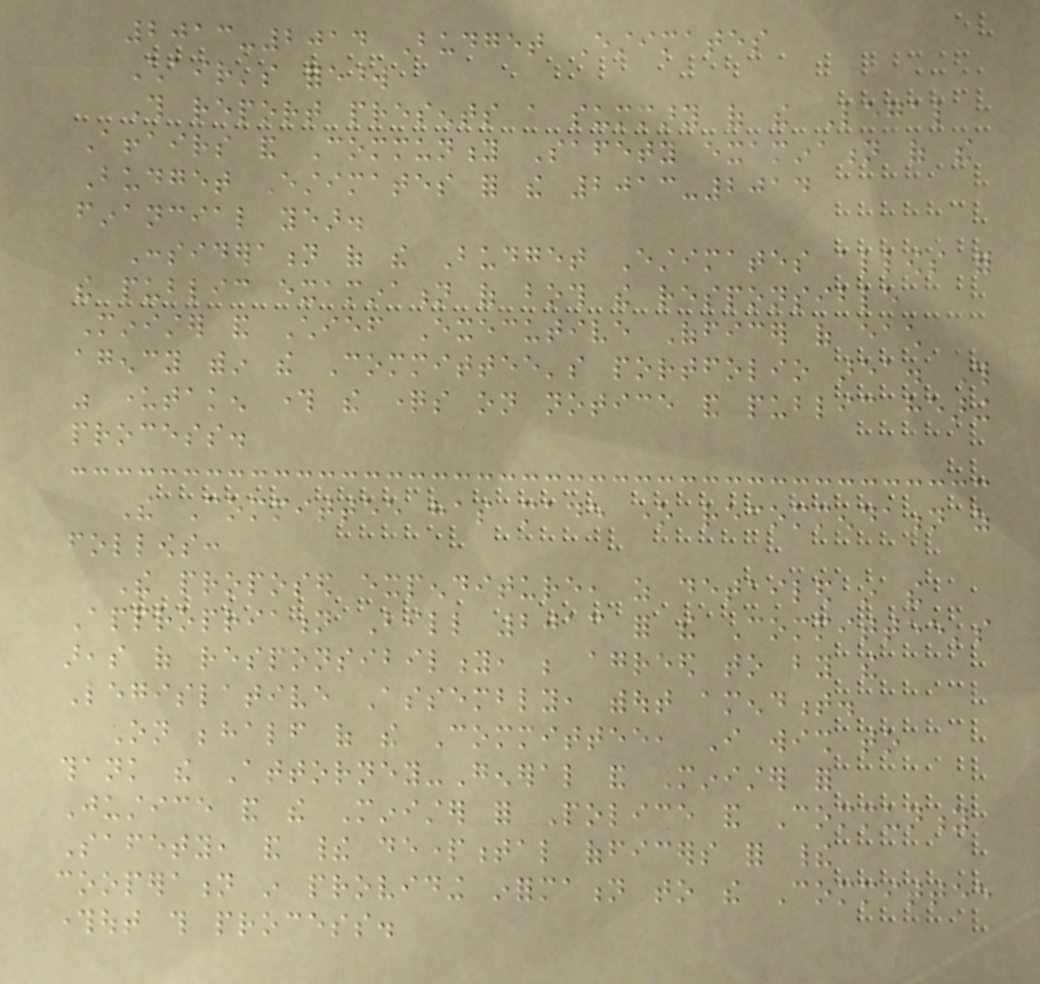2013-2014 Budget Estimates
Chair's foreword
This report presents a summary of the Legal
Affairs and Community Safety examination of the
Budget Estimates for the 2013-2014
financial year.
Consideration of the Budget Estimates allows for
the public examination of both the responsible
Minister and Chief Executive Officer of each
agency within the Committee's portfolio area. This
was undertaken through the questions on notice and public hearing
process.
The Committee has made one recommendation as
follows:
The proposed expenditure, as detailed in the
Appropriation Bill 2013 for the Committee's
areas of responsibility, be agreed to by the
Legislative Assembly, without amendment.
On behalf of the Committee, I wish to
thank the Attorney-General and Minister for
Justice and the Minister for Police and Community
Safety, and their departmental officers for their
cooperation in providing information to the Committee
throughout this process.
